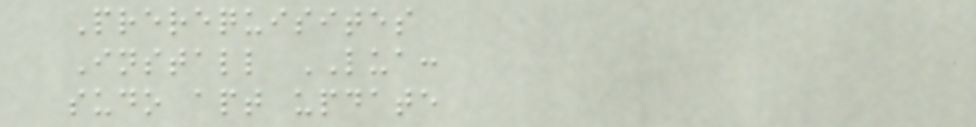Prerequisites
Install LUA:
sudo apt update
